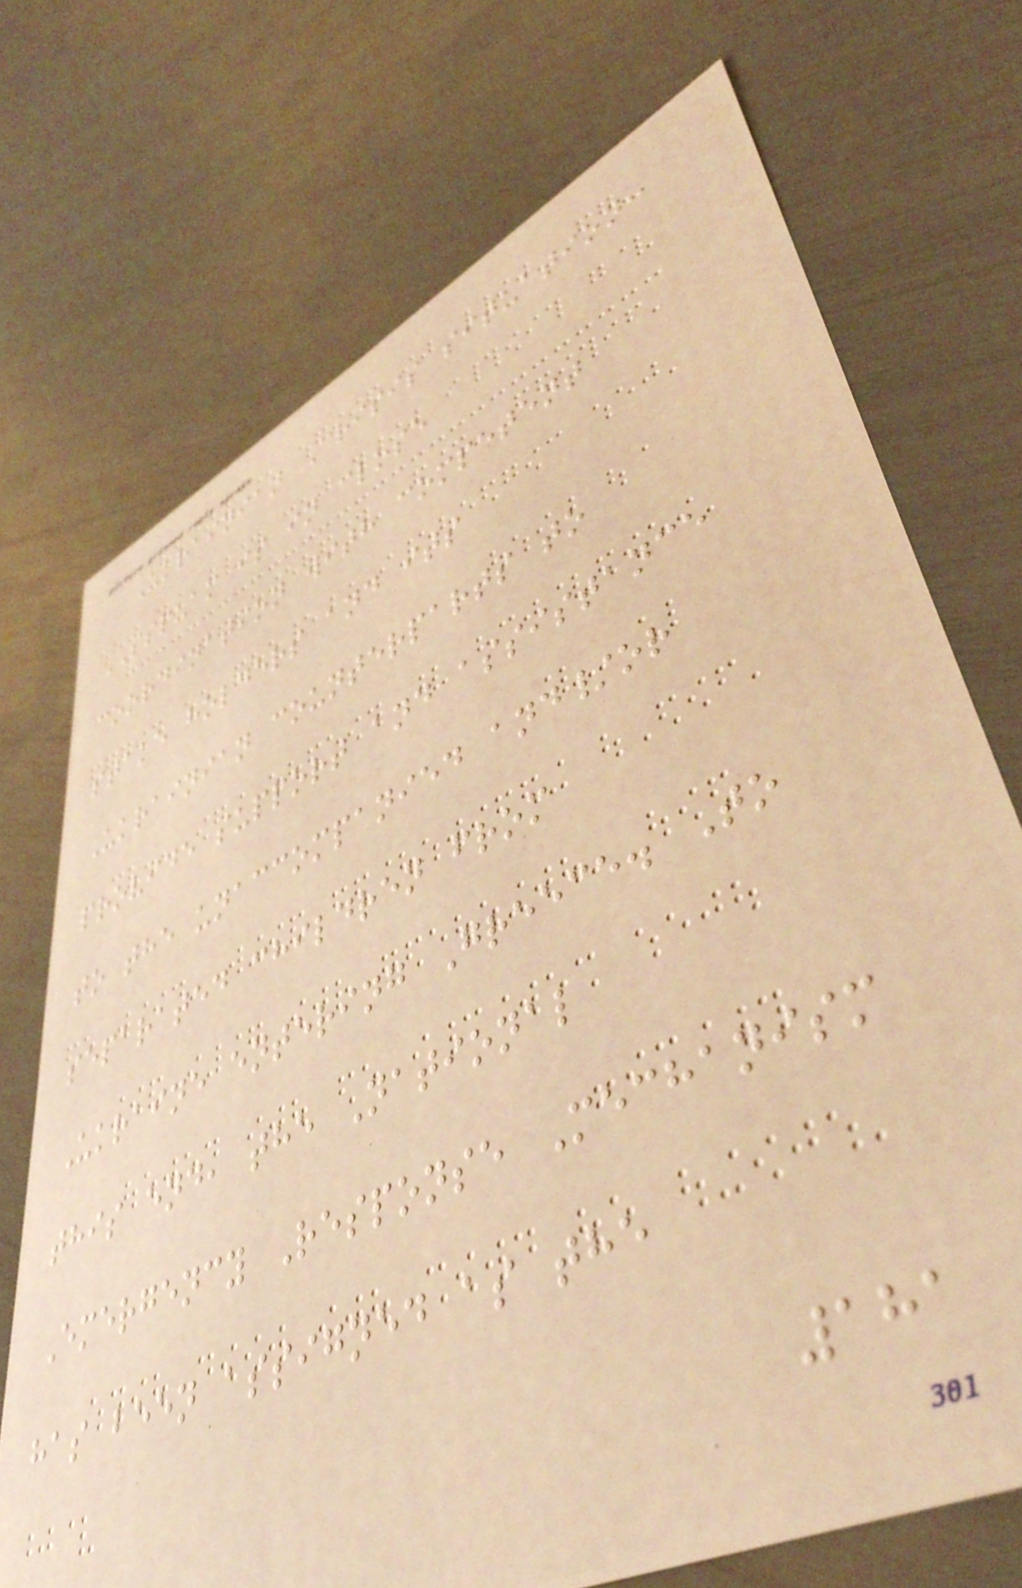Ukrainian Crisis situation:
SSPUAM is in close
coordination with competent
stake holders and its
Ukrainian counterparts to
provide support and assistance
to the unaccompanied and/or
separated children from
Ukraine entering Greece. To
this end, the National
Emergency Response Mechanism
has been assigned as the
181
